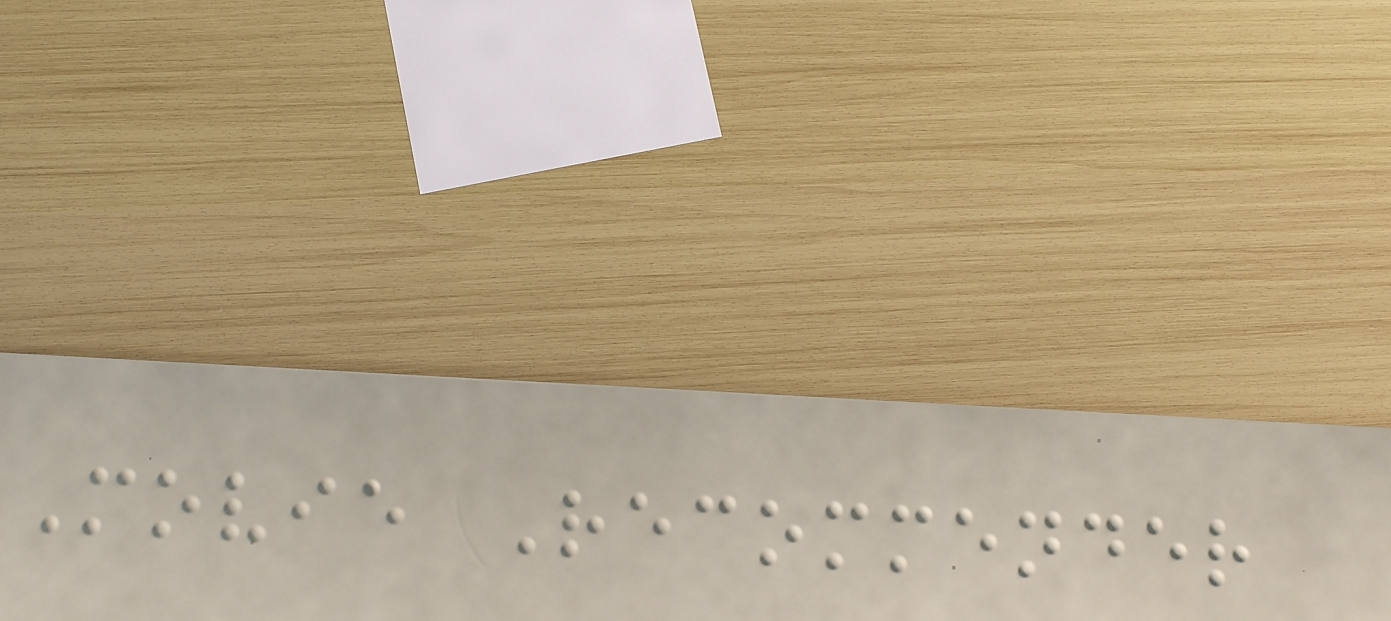Movie Recommender
